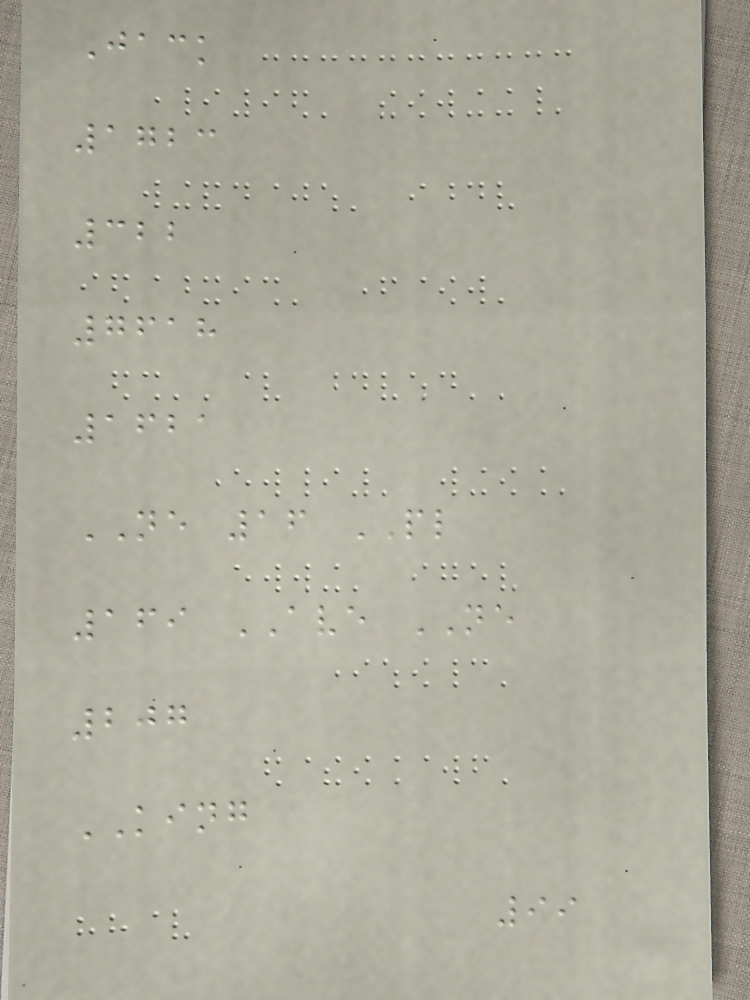Jack
1723
322
7618
1621
NE 16 PL
169 AVE NE
207
KING
99
